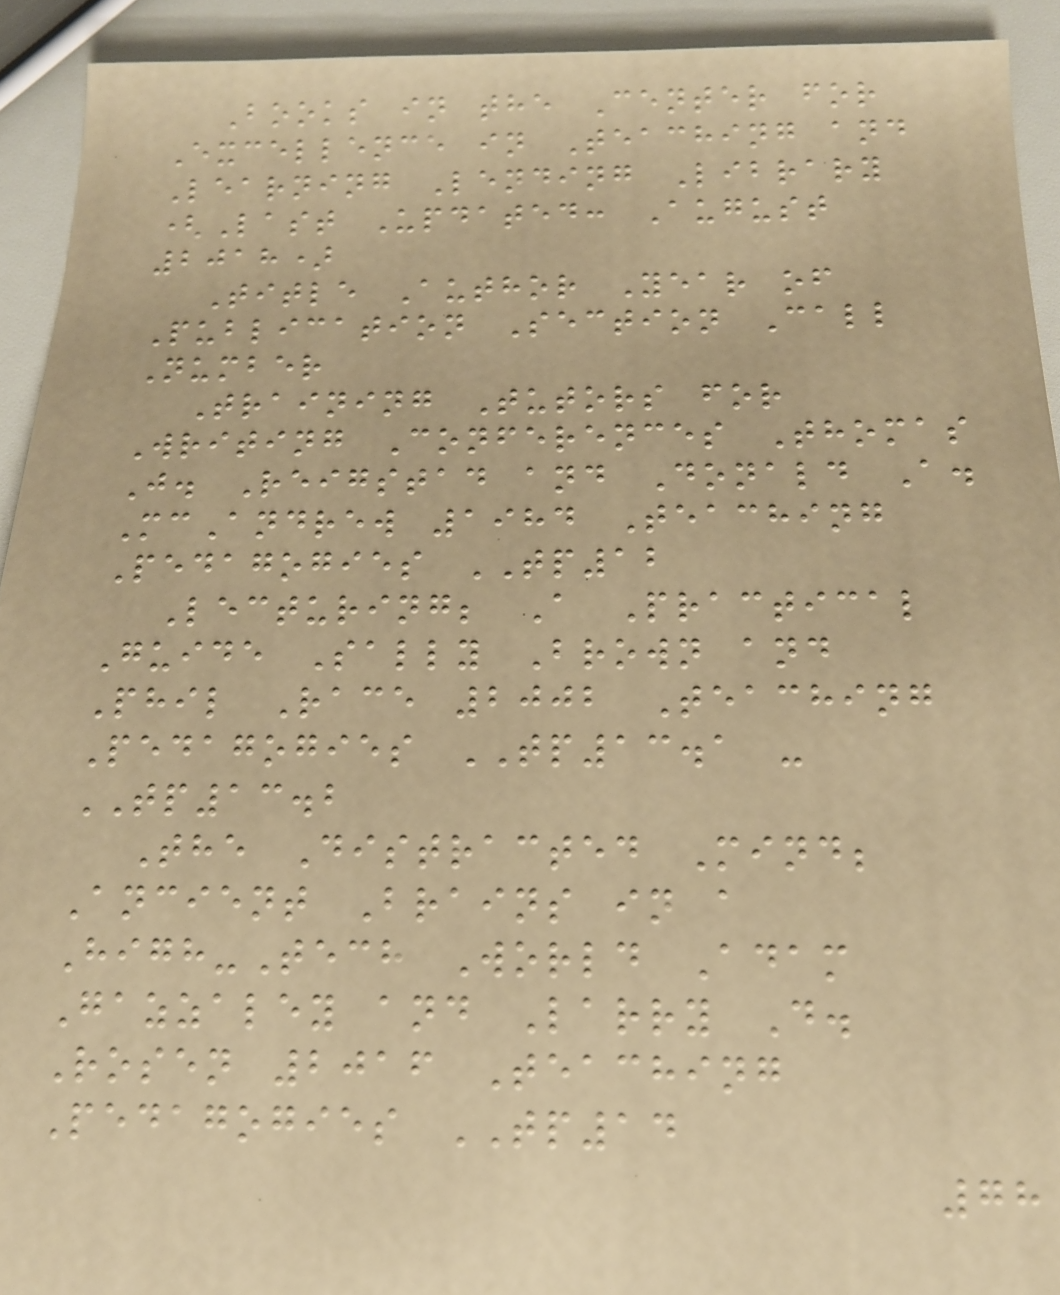Books in the Center for
Excellence in Teaching and
Learning Lending Library
(Last Updated: August
2018)
Title Author Year of
Publication Section Call
Number
Training Tutors for
Writing Conferences Thomas
J. Reigstad and Donald A.
McAndrew 1984 Teaching
Pedagogies TP12
Lecturing; A Practical
Guide Sally Brown and
Phil Race 2002 Teaching
Pedagogies TP13.1 -
TP13.2
The Distracted Mind;
Ancient Brains in a
High-Tech World Adam
Gazzaley and Larry D.
Rosen 2016 Teaching
Pedagogies TP14
78
